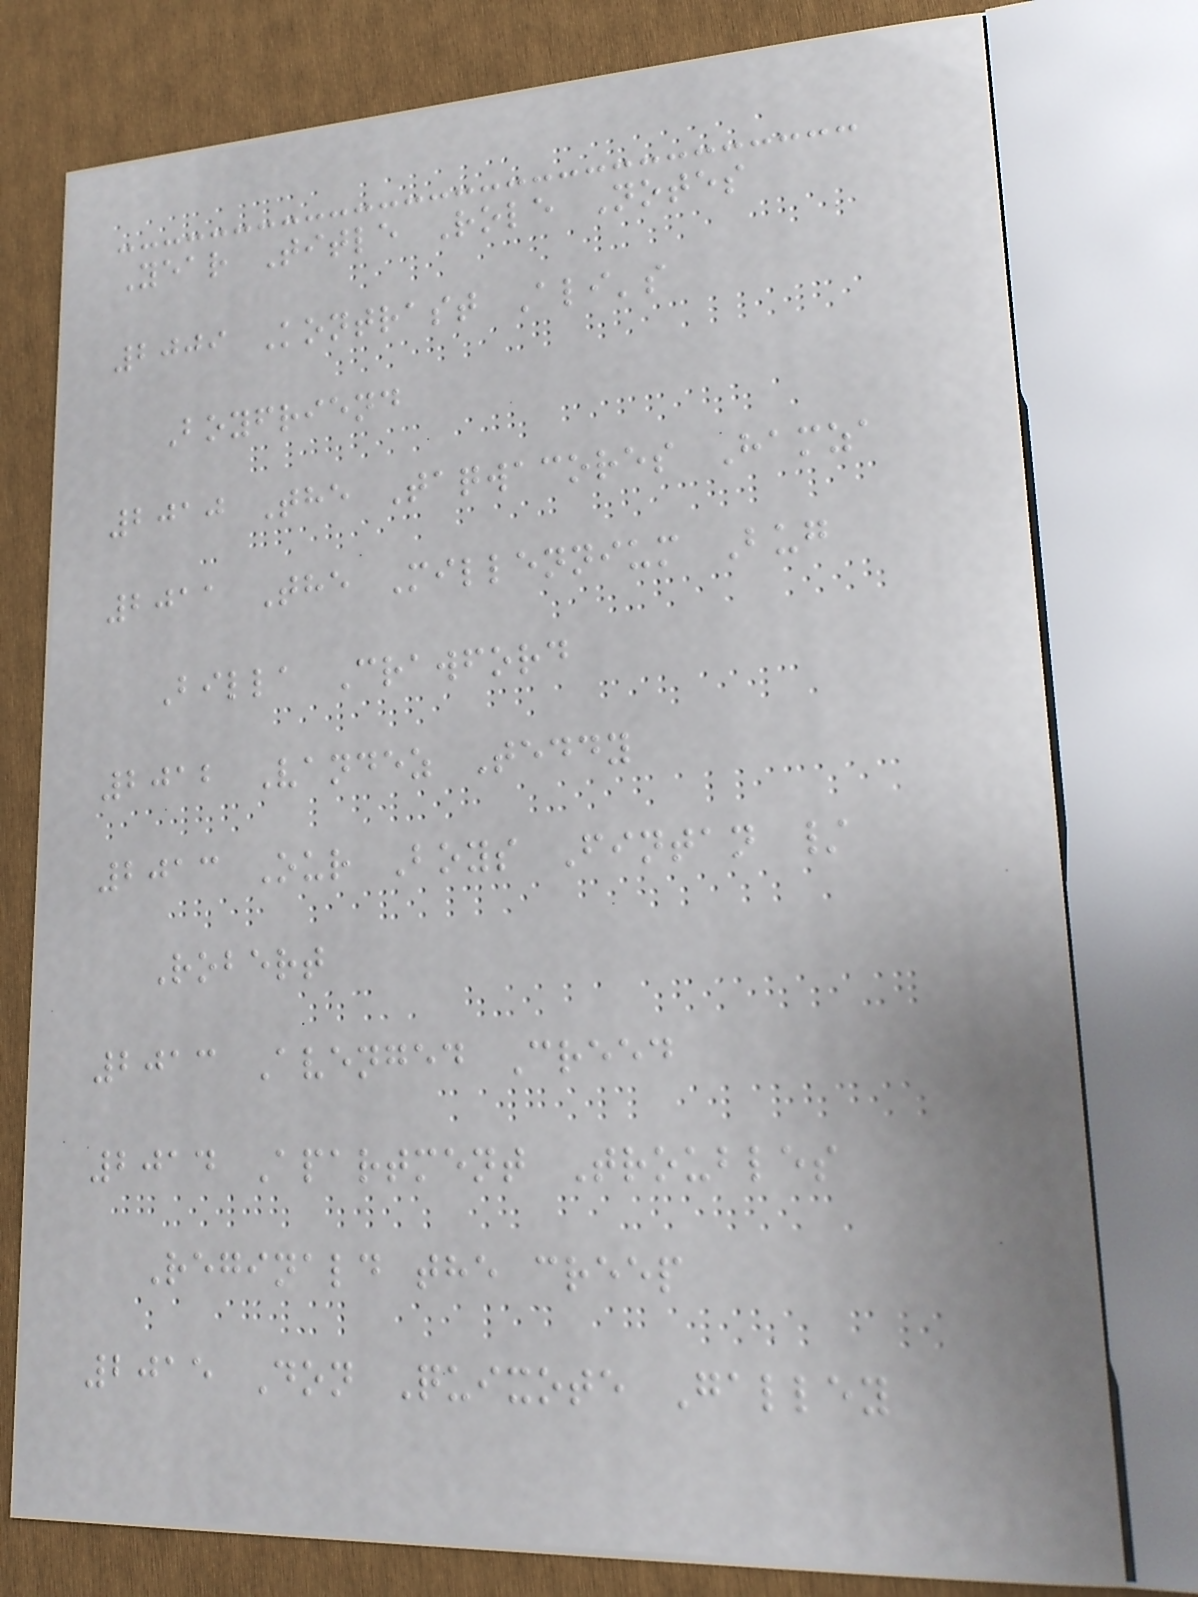Year Title Role Notes
2009 Kontrast Ali's
Boyfriend
2010 The Taqwacores Hamza
2011 The Millennium Bug
Billa Crawford
2012 Vandez Teddy
2013 Our Boys Fintan /
Robert
2013 Avenged Creed
2014 Apartment Troubles
Reginald the creep
2015 Don Quixote Galley
